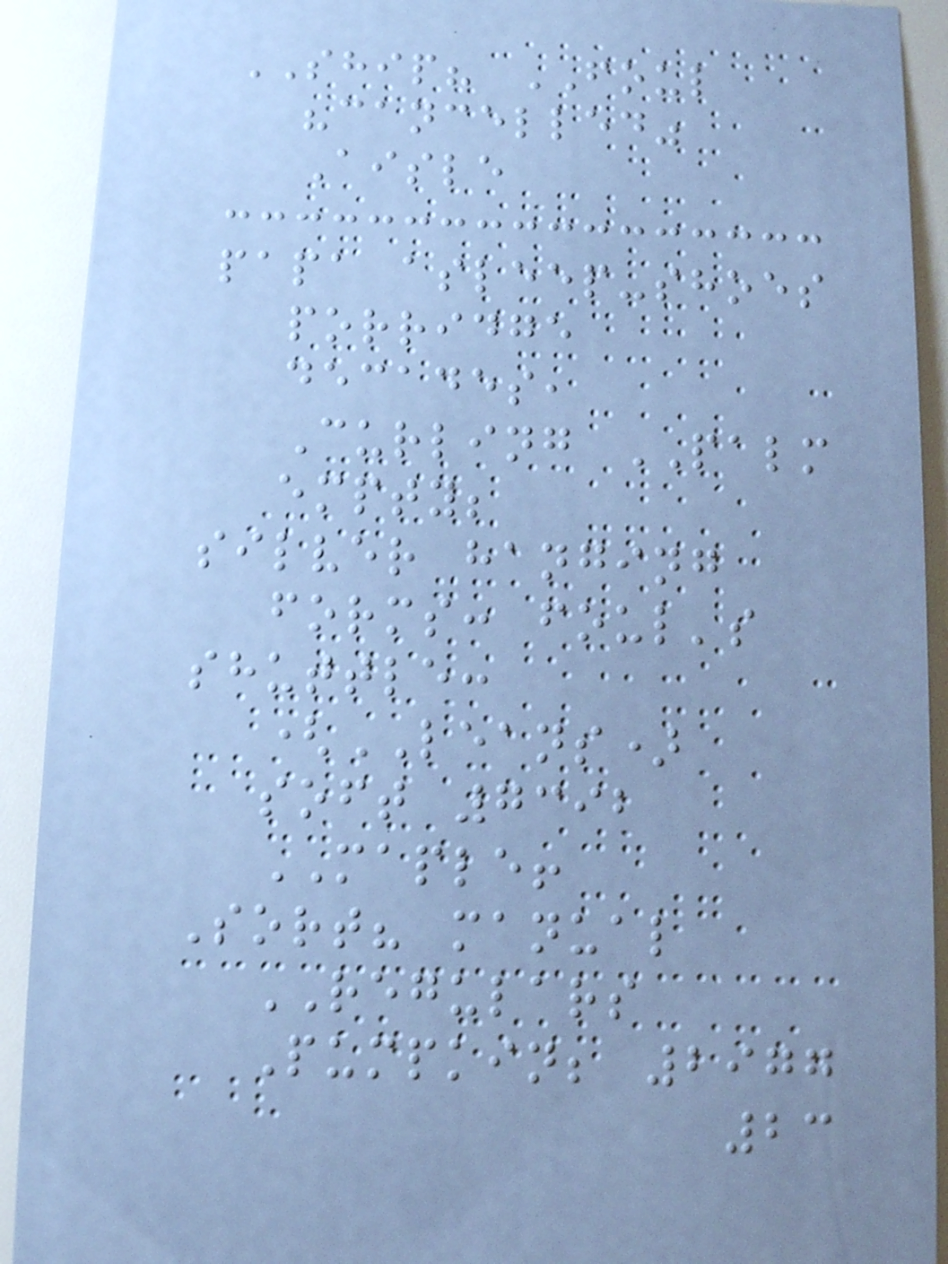SHIP? FOUL
"cancelled"
Aisle
papa asleep-shoes
porridge
decades,
Curling PALM
empty;
silver hanging
forms: foul's
shuttle:
(LEANS)
soft 7392
MAPLE!
Sort? manual
REGULARS
Pumpkin; 2977
23
